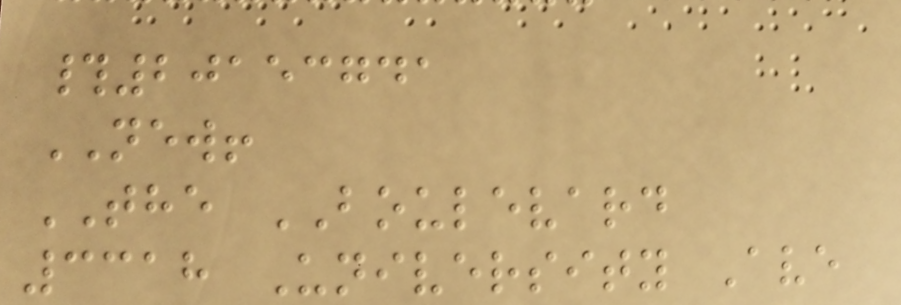#20153741
NEW!
THE BOULEVARD
3318 University Ave
